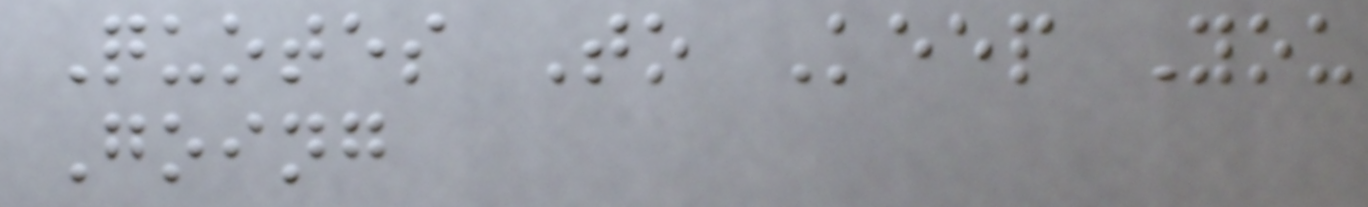Quotes To Keep You
Going
